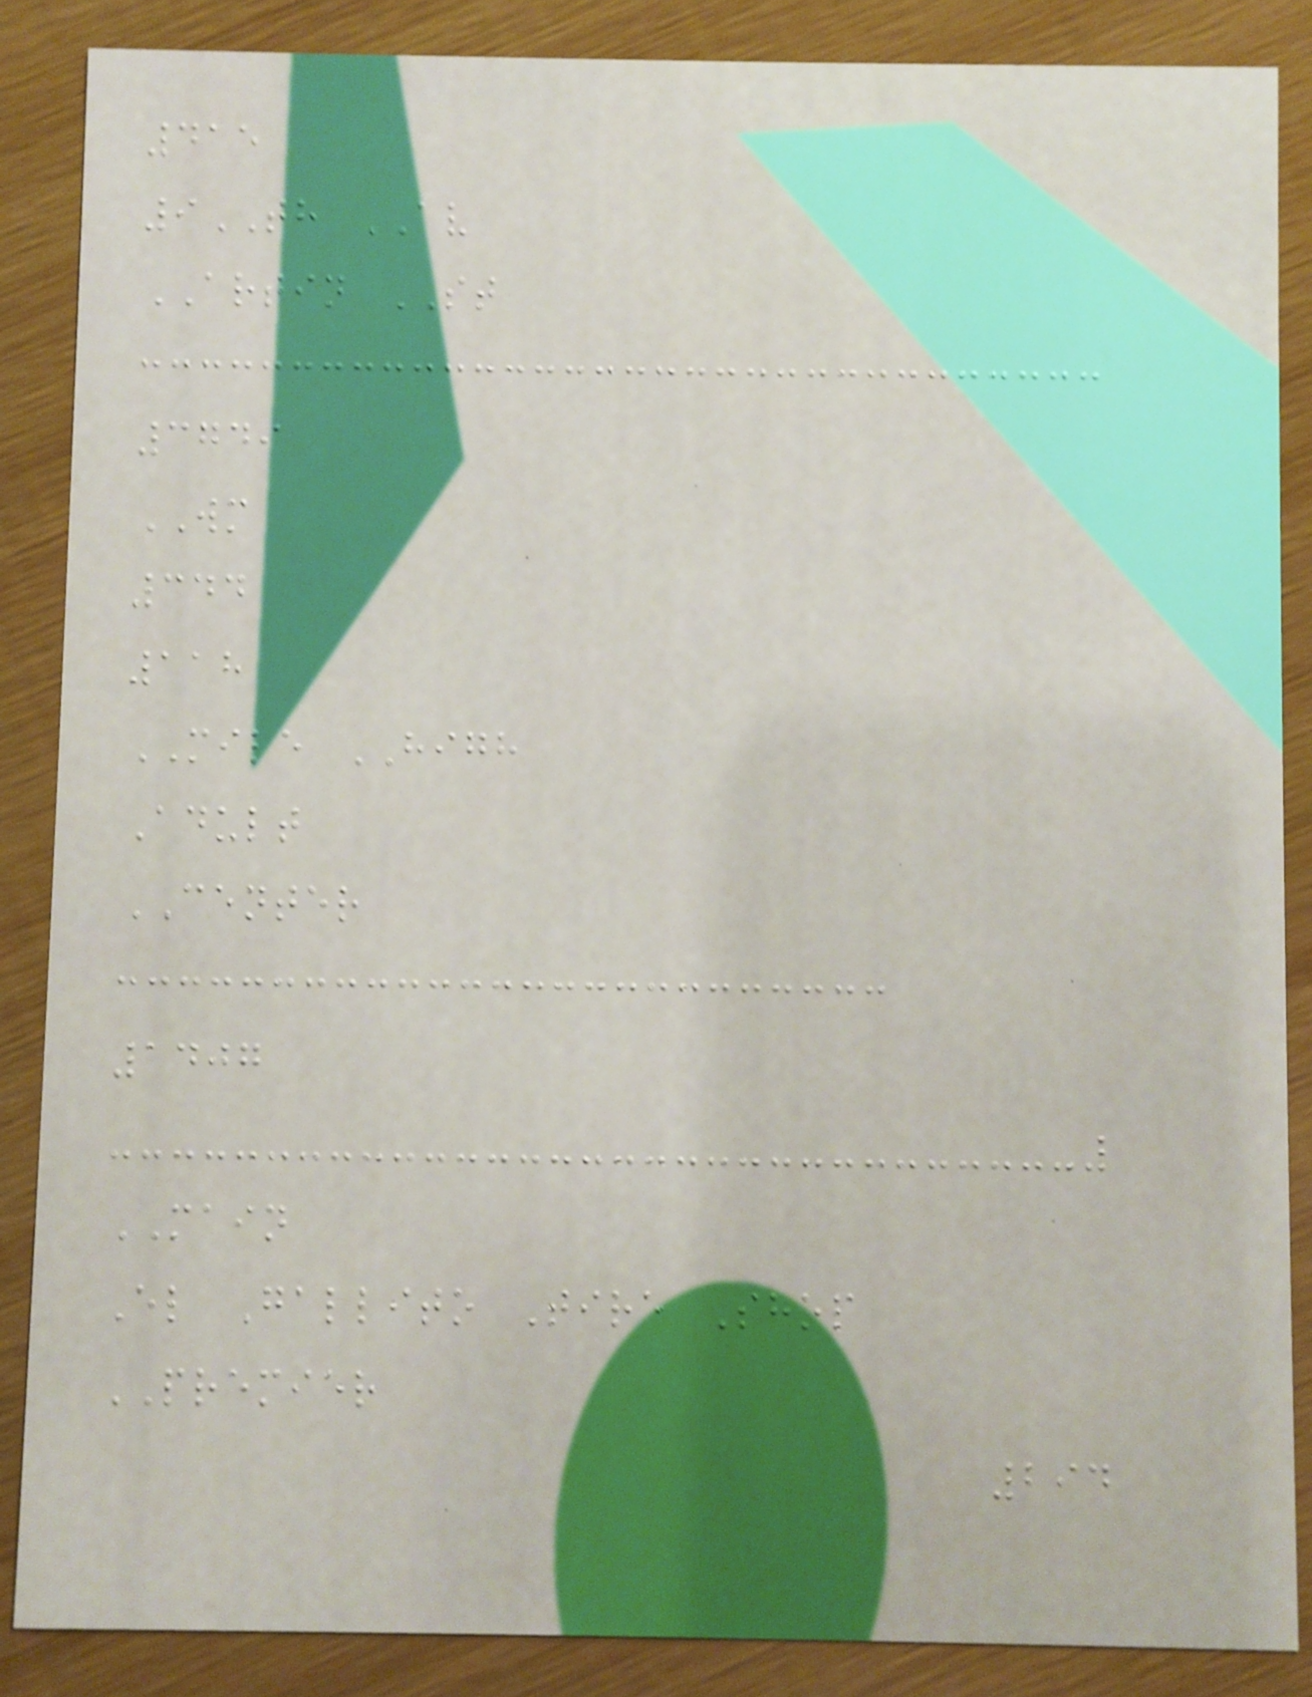415
9TH AV
ARTIN ST
3749
WM
344
118
MILE HIGH
Adult
CENTER
1407
MAIN
El Gallito Tire Shop
PREMIER
294
